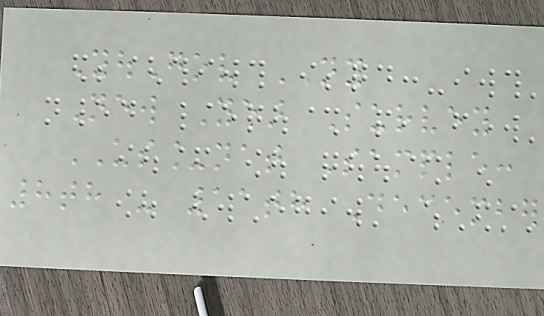YouGov NY
New Year Survey
US_nat Sample:
8th - 11th December
